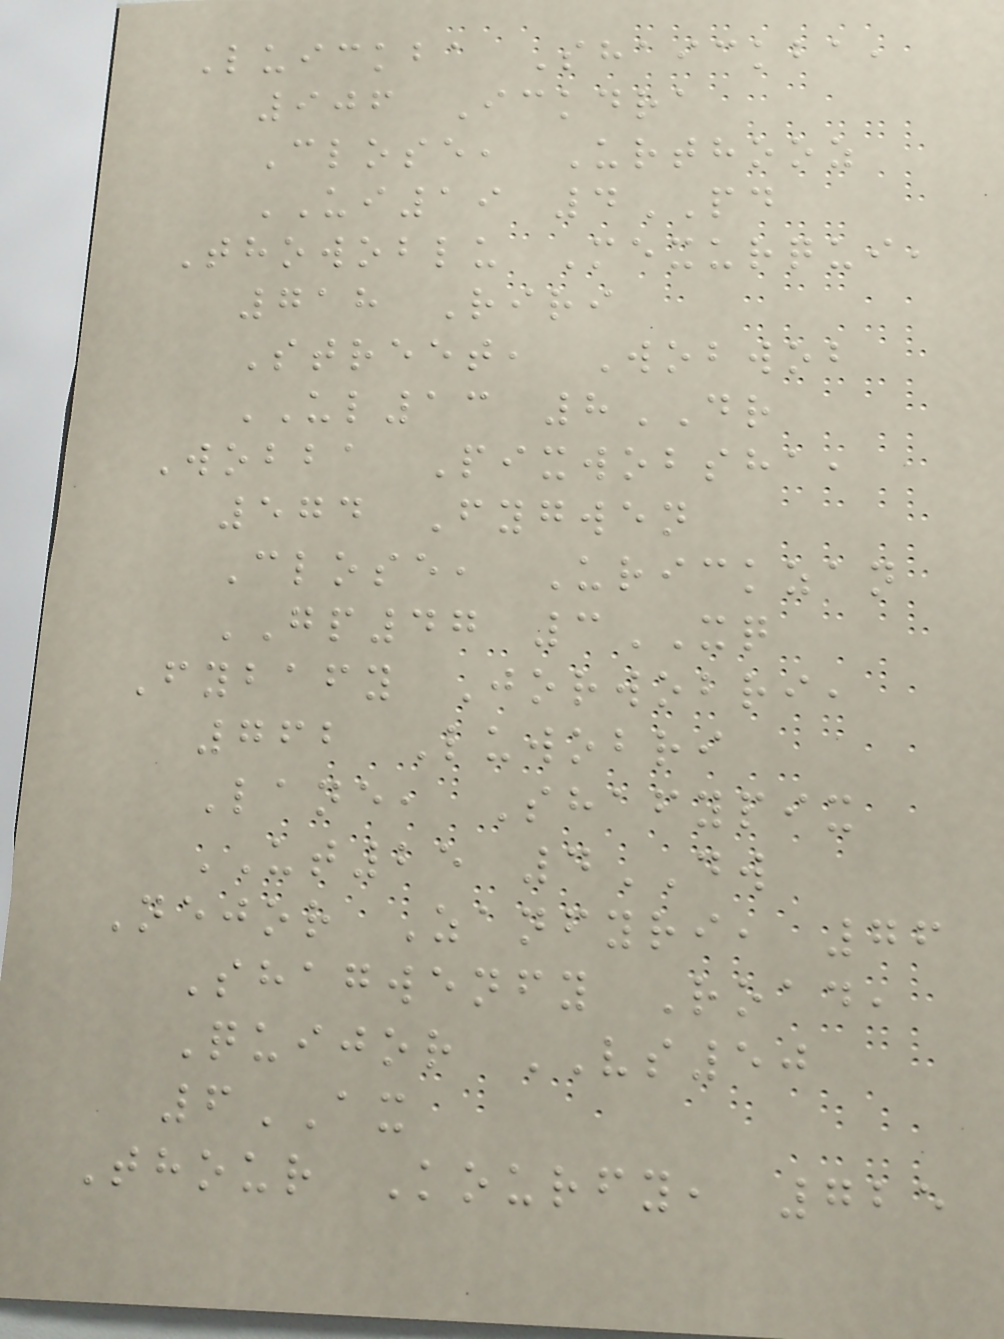Luickba Shaickba,
906 Ickdra
Close, Urthooz
UI19 4PD
Thowoblu Mexurqui,
718 Riri
Street, Wobwob
UL13 8DR
Wobba Pixwobsha,
574 Fygwen
Close, Urickzan
GP47 3XQ
Fybafy Jorwobri,
762 Luwobri
Lane, Shafypix
UT25 4DW
Nejor Zanfyri, 76
Shagwenfy Road,
Quijor VS50
6AX
Thour Kourfy, 725
